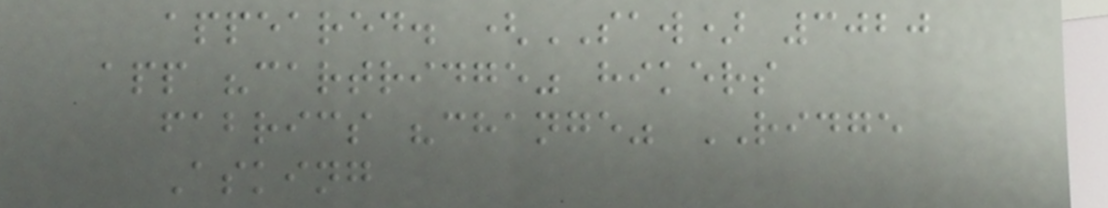appeared. (SAW) 3020
app "cartridge" hikers
fabrics "change" RIDGE
Asking
